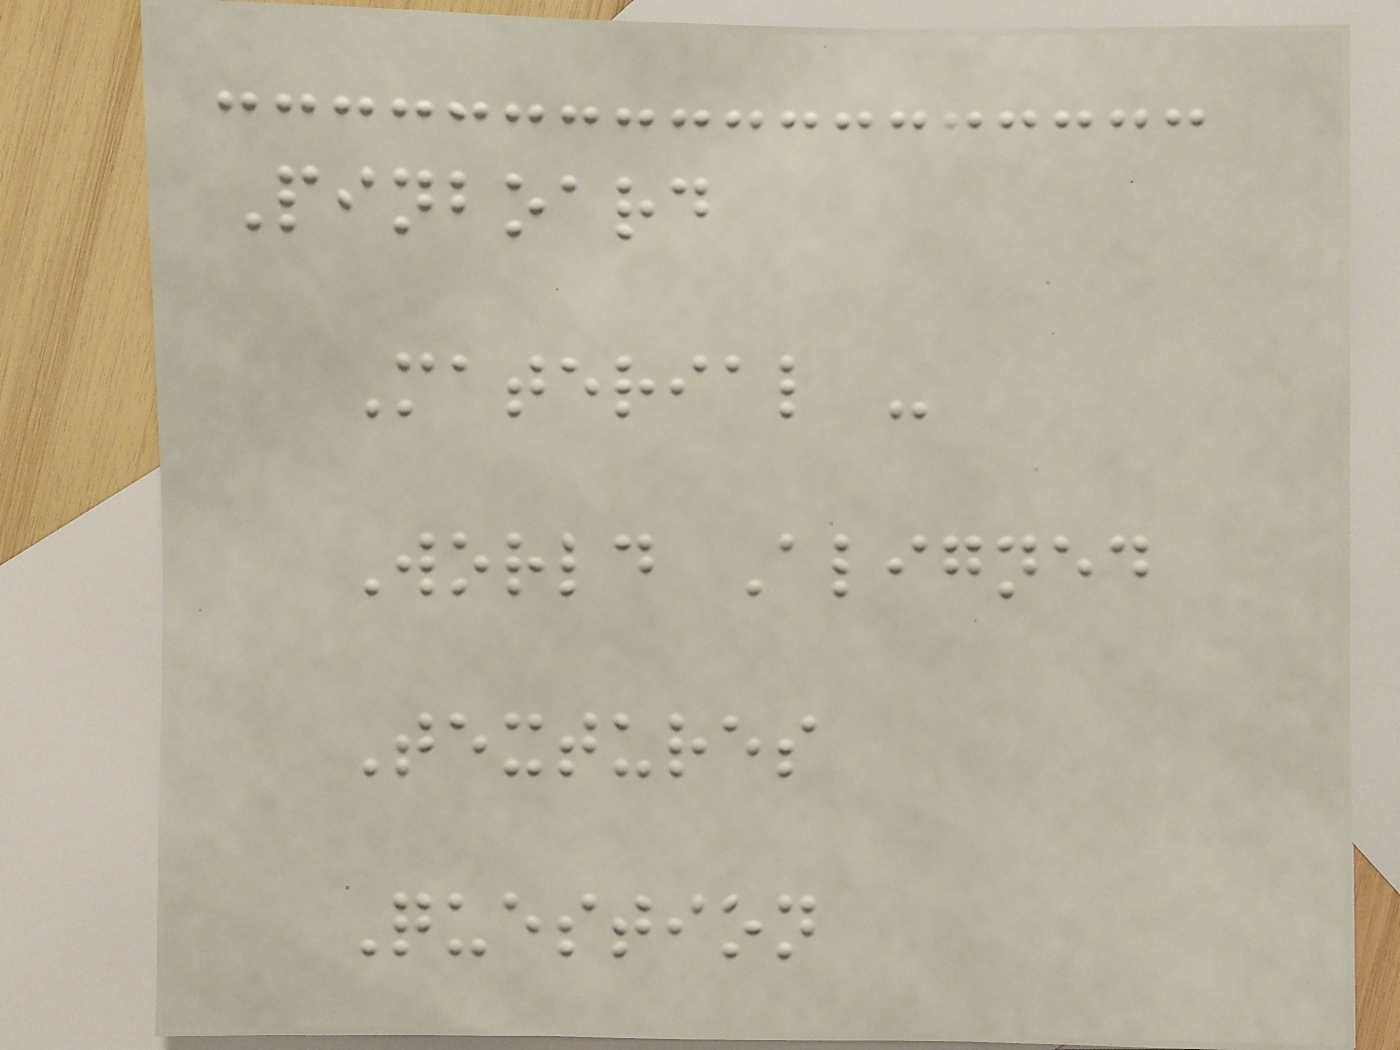Pinboard
Material -
World Aligned
Textures
Question
